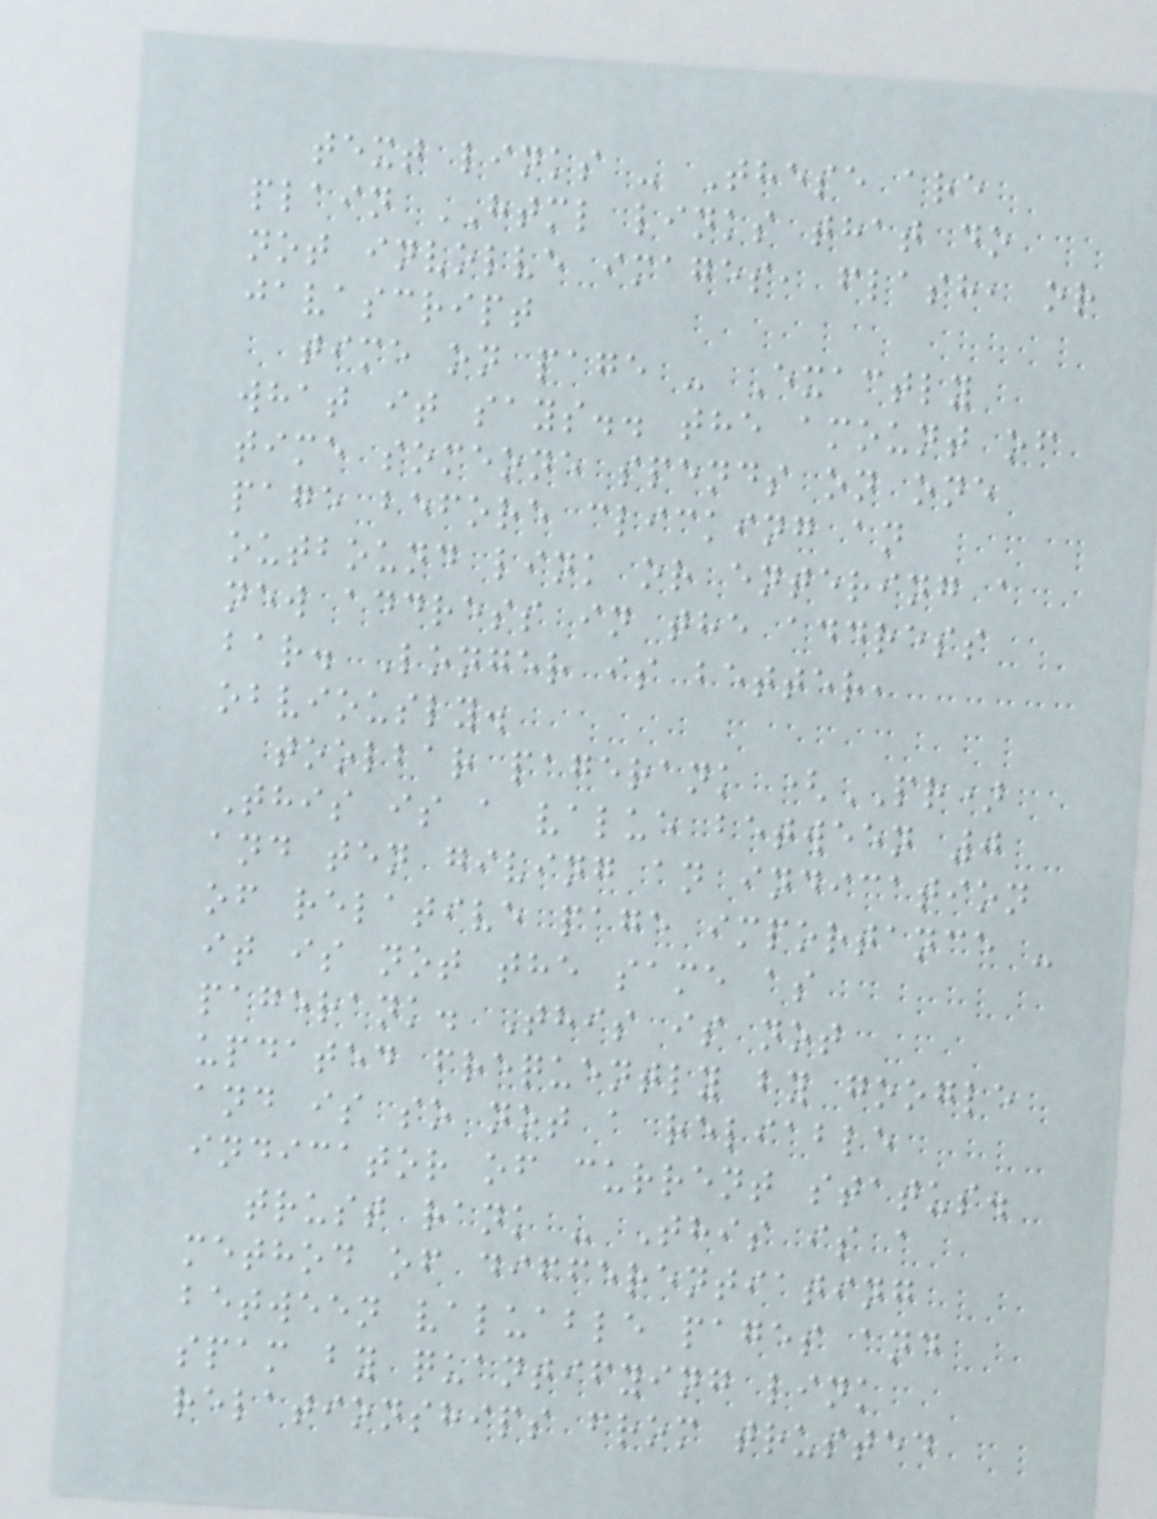text links - These are
plain HTML links that do
not involve images, flash, or
javascript
time on page - Exactly
what it says.. the amount of
time someone spends on one
page before clicking an
outbound link or entering a
new address in the address
bar. Longer is better,
obviously.
toolbar pagerank (PR)
This is a value between 0
and ten giving an indication
of relative page importance -
it is not the same as
pagerank. This is not
updated frequently by google
and is so not a reliable
indicator of current status.
trust rank - This is a
method of differentiating
between valuable pages and
spam by quantifying link
relationships from trusted
